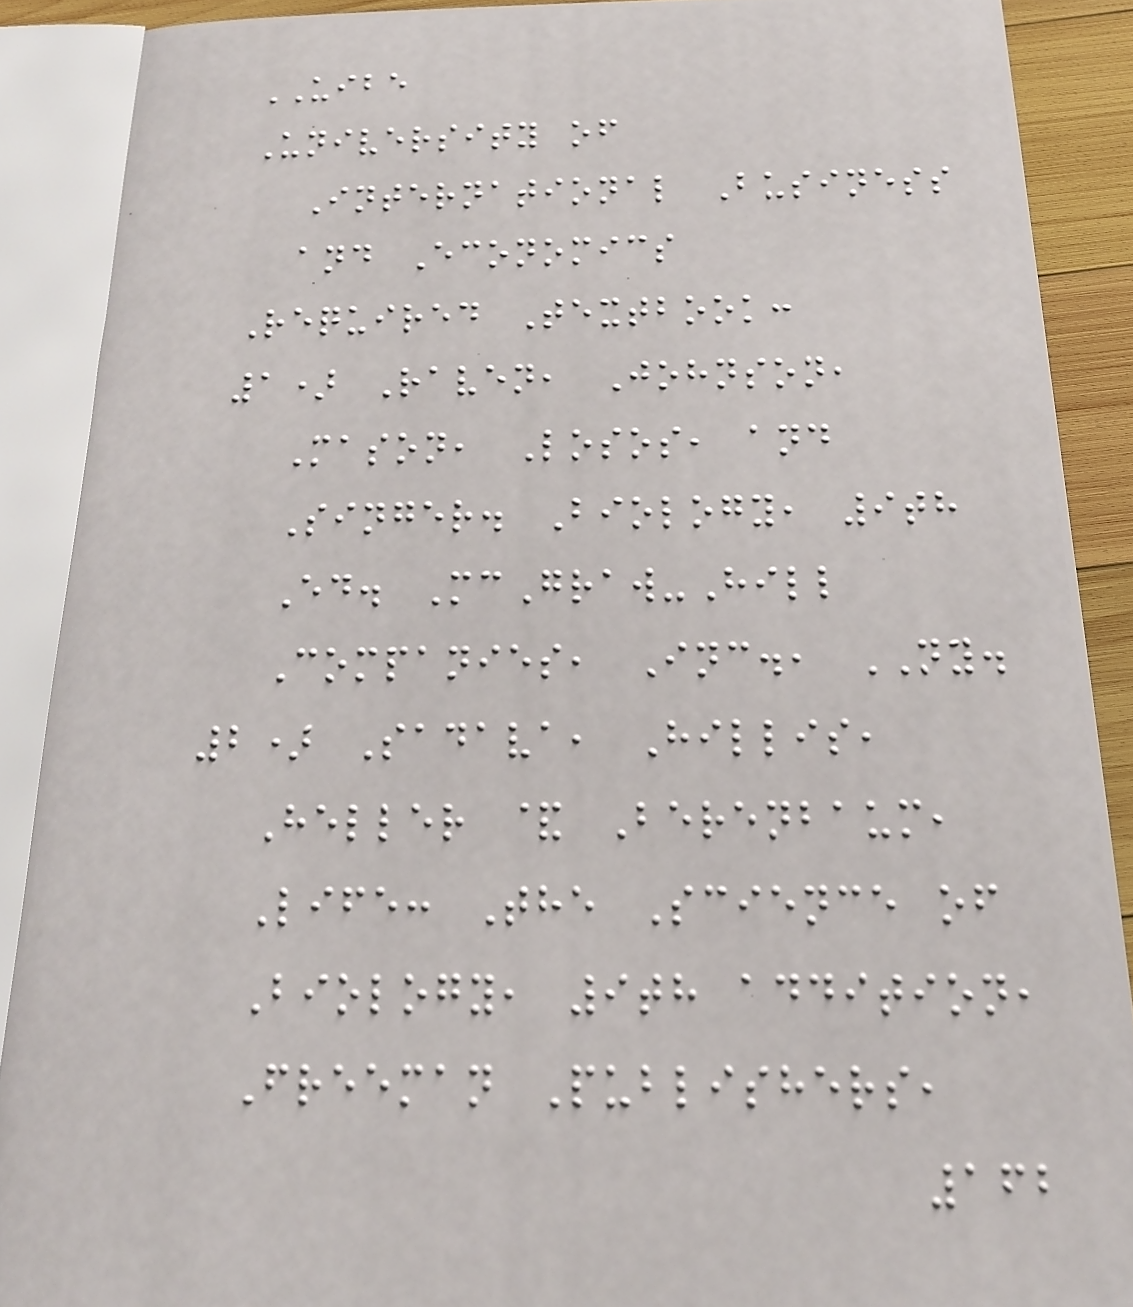UIBE
University of
International Business
and Economics
Required Textbook:
1) Raven, Johnson,
Mason, Losos, and
Singer. Biology, 9th
Ed. McGraw-Hill
Companies, Inc., NY.
2) Sadava, Hillis,
Heller & Berenbaum,
Life: The Science of
Biology, 9th addition,
Freeman Publishers,
162
